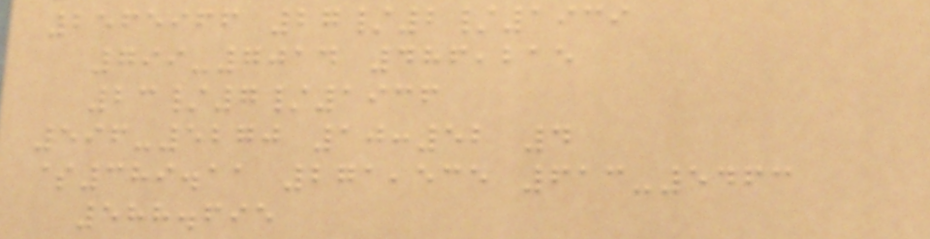2565966 27/2/1939
799-7014 486,215
23/7/1936
596-5270 10:52 4
$389.11 271,535 613-5463
588.695
